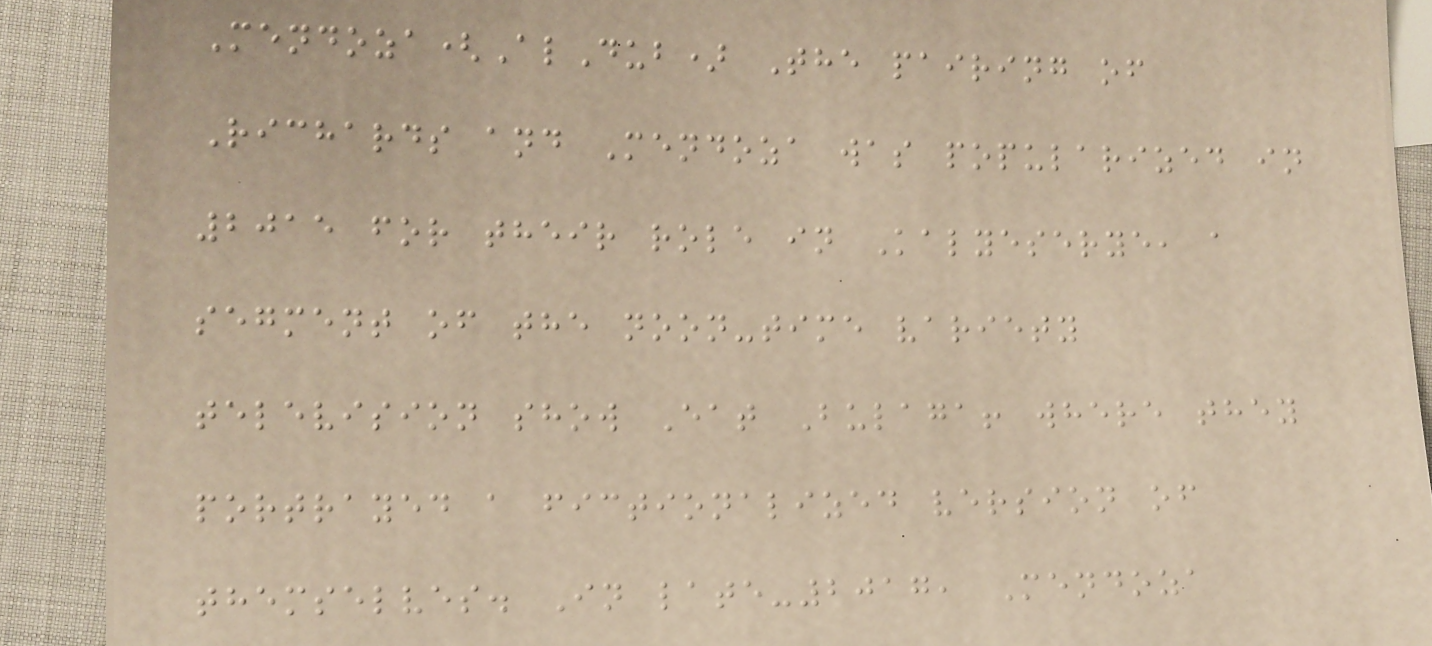Mendoza(AlDub) The pairing of
Richards and Mendoza was popularized in
2015 for their role in Kalyeserye, a
segment of the noon-time variety
television show Eat Bulaga! where they
portrayed a fictionalized version of
themselves. In late-2017, Mendoza
